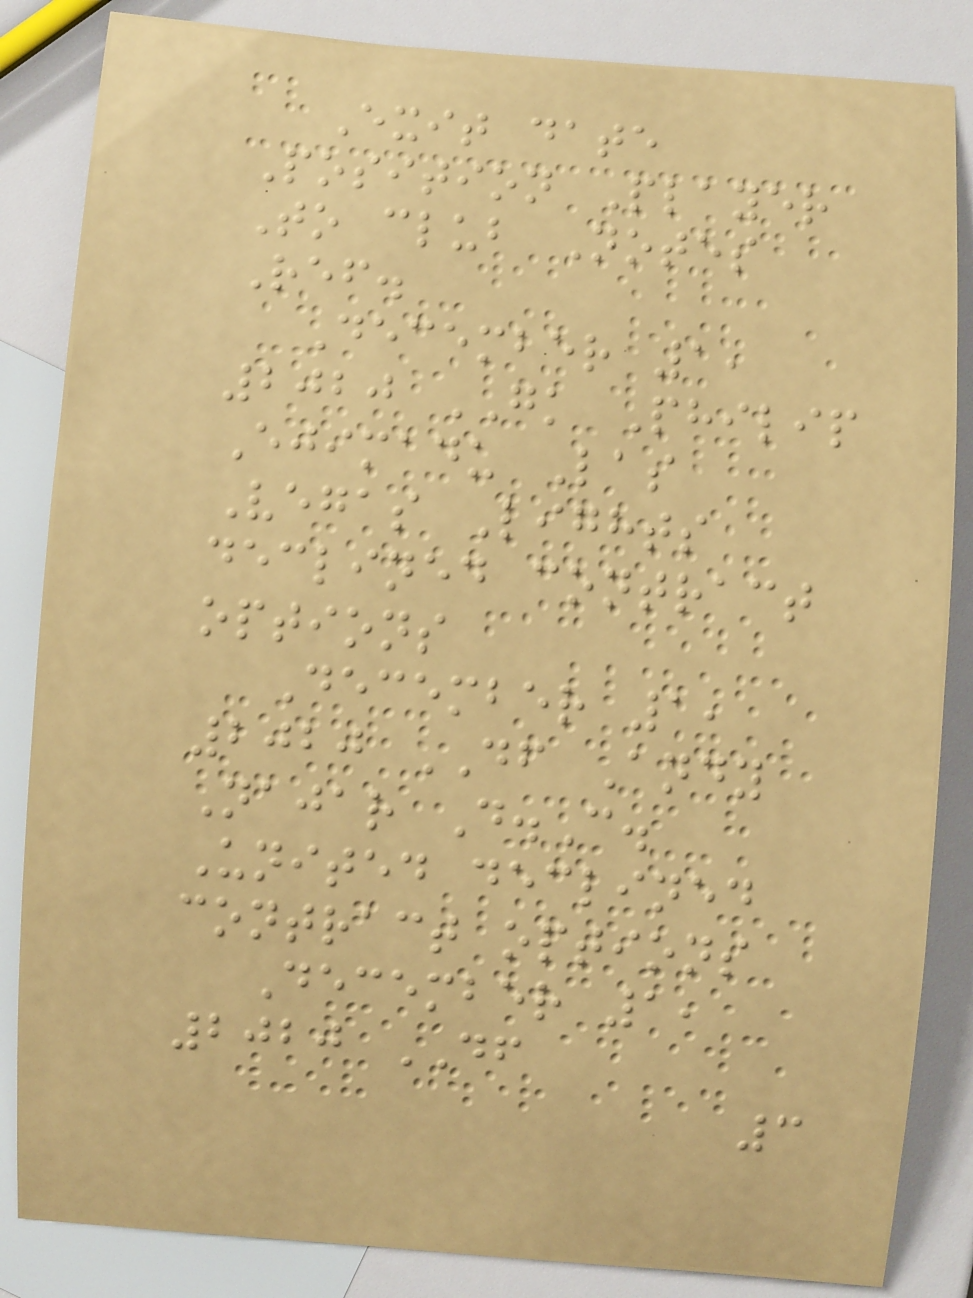Exit date
Position Player
To club Notes
Ref.
December 1,
2020 GK Philip
Ejimadu Las
Vegas Lights
declined contract
options
December 1,
2020 DF Andy
Najar D.C.
United declined
contract options
December 1,
2020 DF
3
